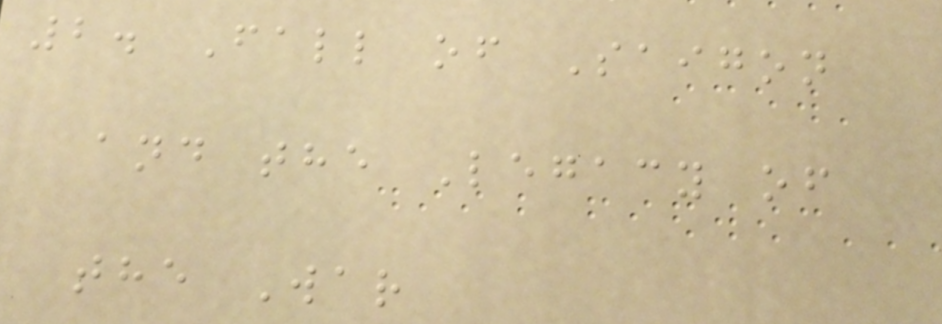2. Fall of Saigon
and the Legacy of
the War
